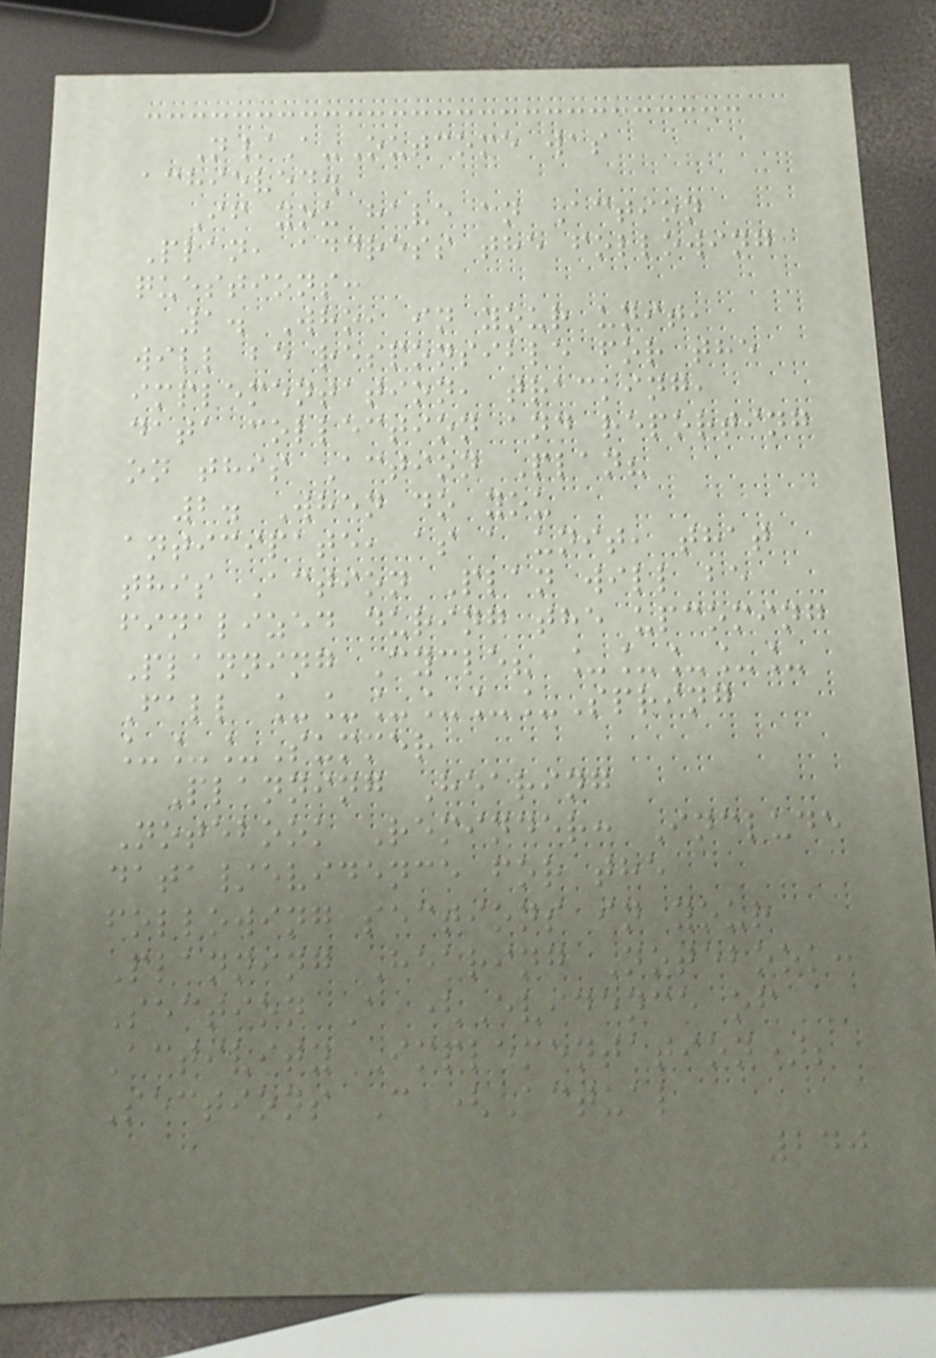N/A-Outcome was
achieved.
If you have an Action
Plan, address the following
questions:
1. Who, in your unit,
will be responsible for the
implementation, tracking,
data collection and reporting
on this Action Plan?
2. When do you
anticipate, as a unit, that
this Action Plan will be
finalized during the upcoming
Planning Cycle? _____
Fall ______Spring
___Summer
Planning Hearing
Notebook Reminder: Include
data/evidence for the
following sections in your
Planning Hearing Notebook:
Section A (Evidence of
Activity Implementation);
Sections C (Actual
240
